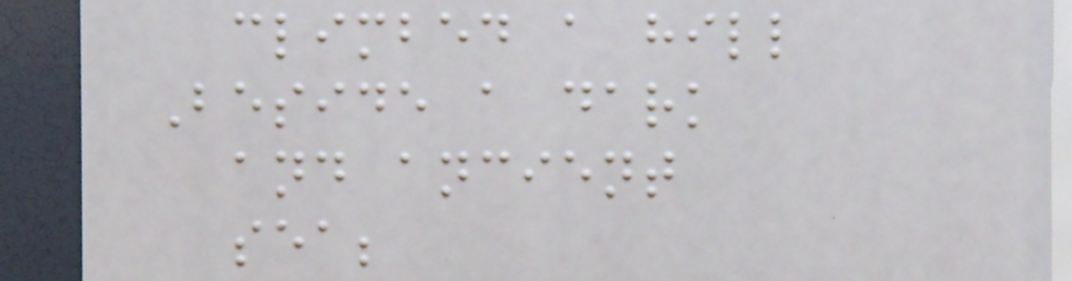climbed a hill
Beside a dark
and ancient
sea;
